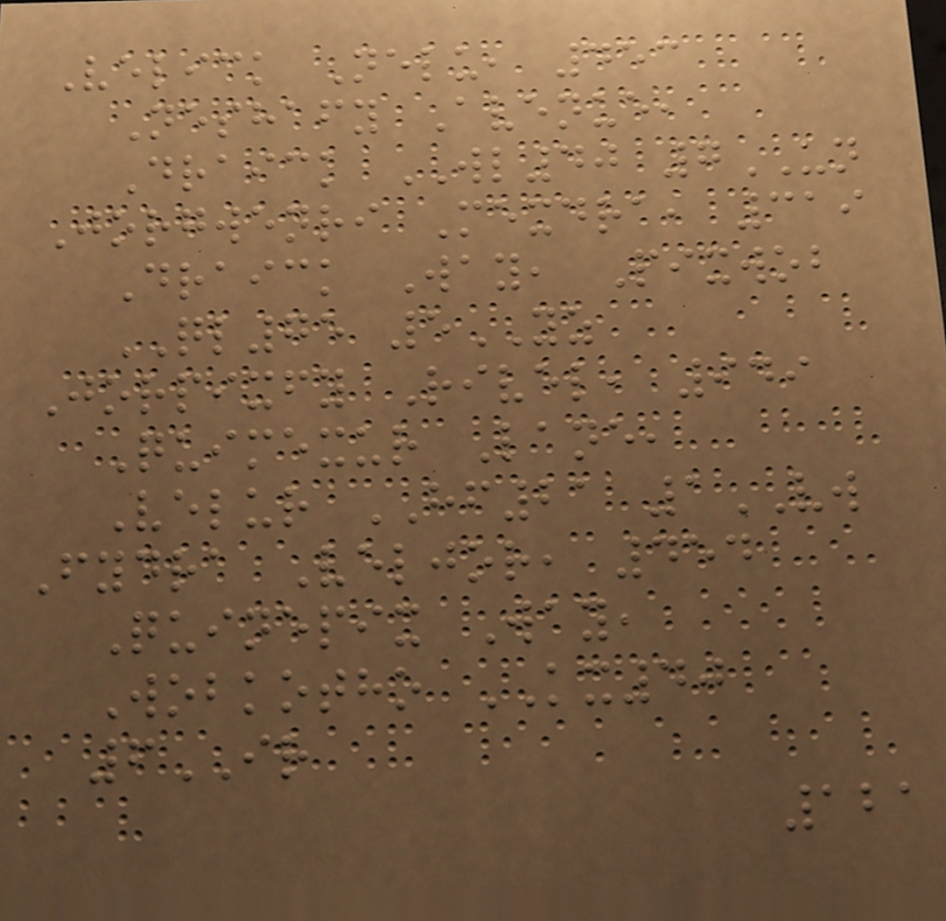Velick Nelu, 453
Neshafy Avenue,
Draick WL40 7UN
Jorgwenri Mexdra, 319
Draick Way, Pixwob
QL75 5YZ
Jorpixfy Rivel, 949
Quimexur Lane,
Velur HF21 1VW
Fydra Veljor, 454
Quinepix Way,
Wobkotho KX40
6IR
121
